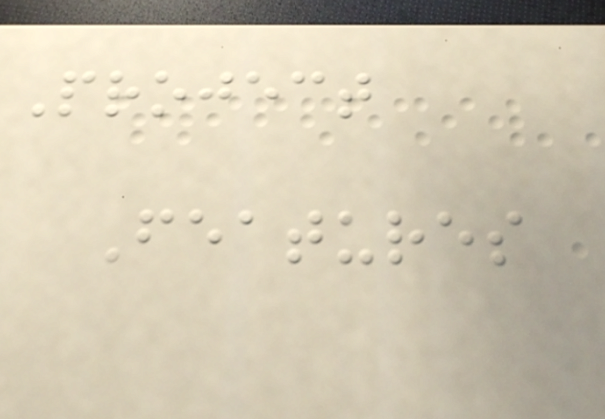Project
Features
